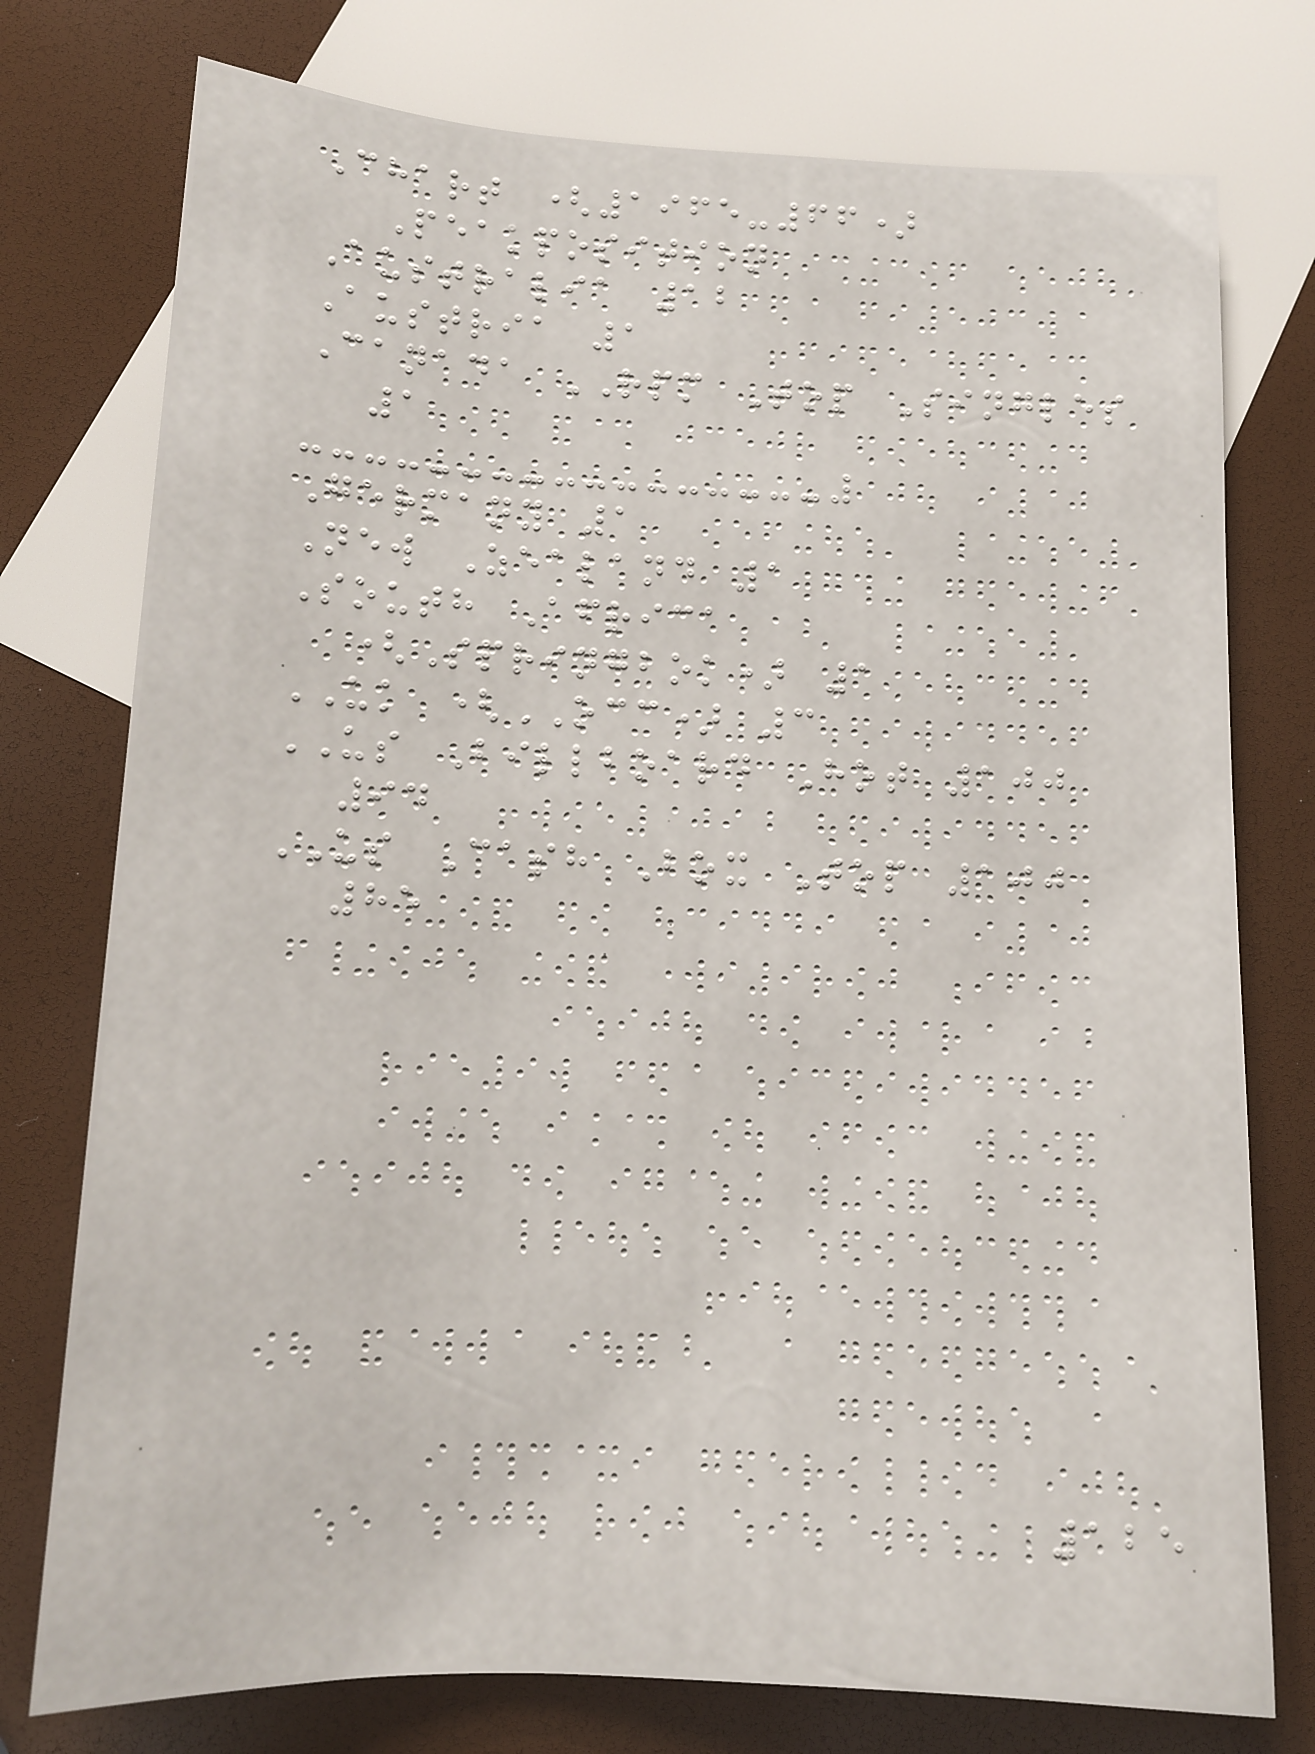Chart (1965-66)
Peakposition
Australia 12
Austria 1
Canada RPM Top Singles
1
Germany 1
New Zealand 1
South Africa
(Springbok) 1
UK (OCC) 3
US Billboard Hot 100
94
US Cash Box Top 100
85
125
